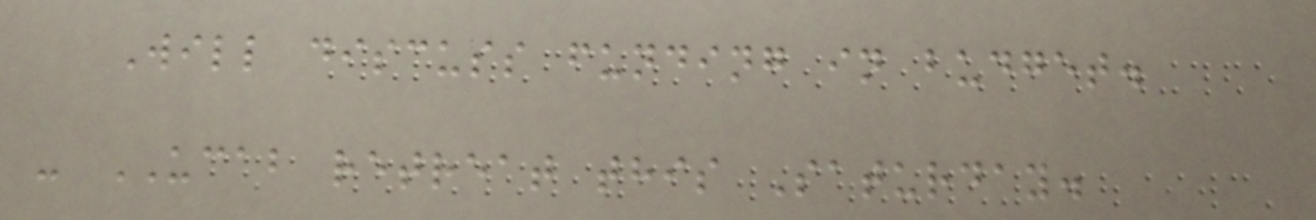Will discuss funding in budget.
- UCAB retreat this Saturday.
